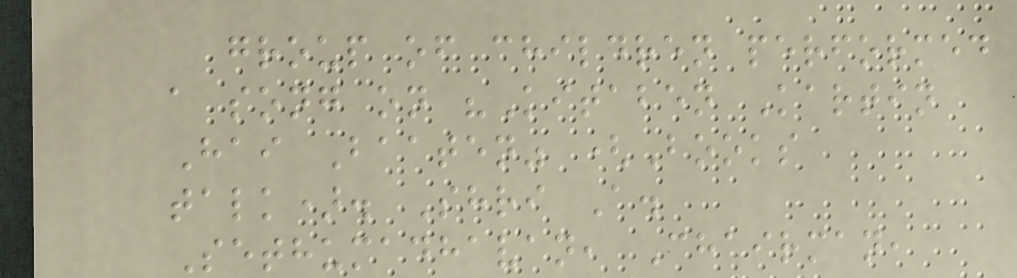group of children performed
a song on "Kitaben Kartin
Hai Baaten" (Books
talk). Shri A.
Sethumadhavan, Chairman,
